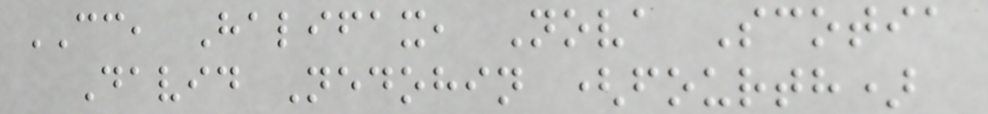CC, Halifax, Nova Scotia
David Nedohin (fourth)
